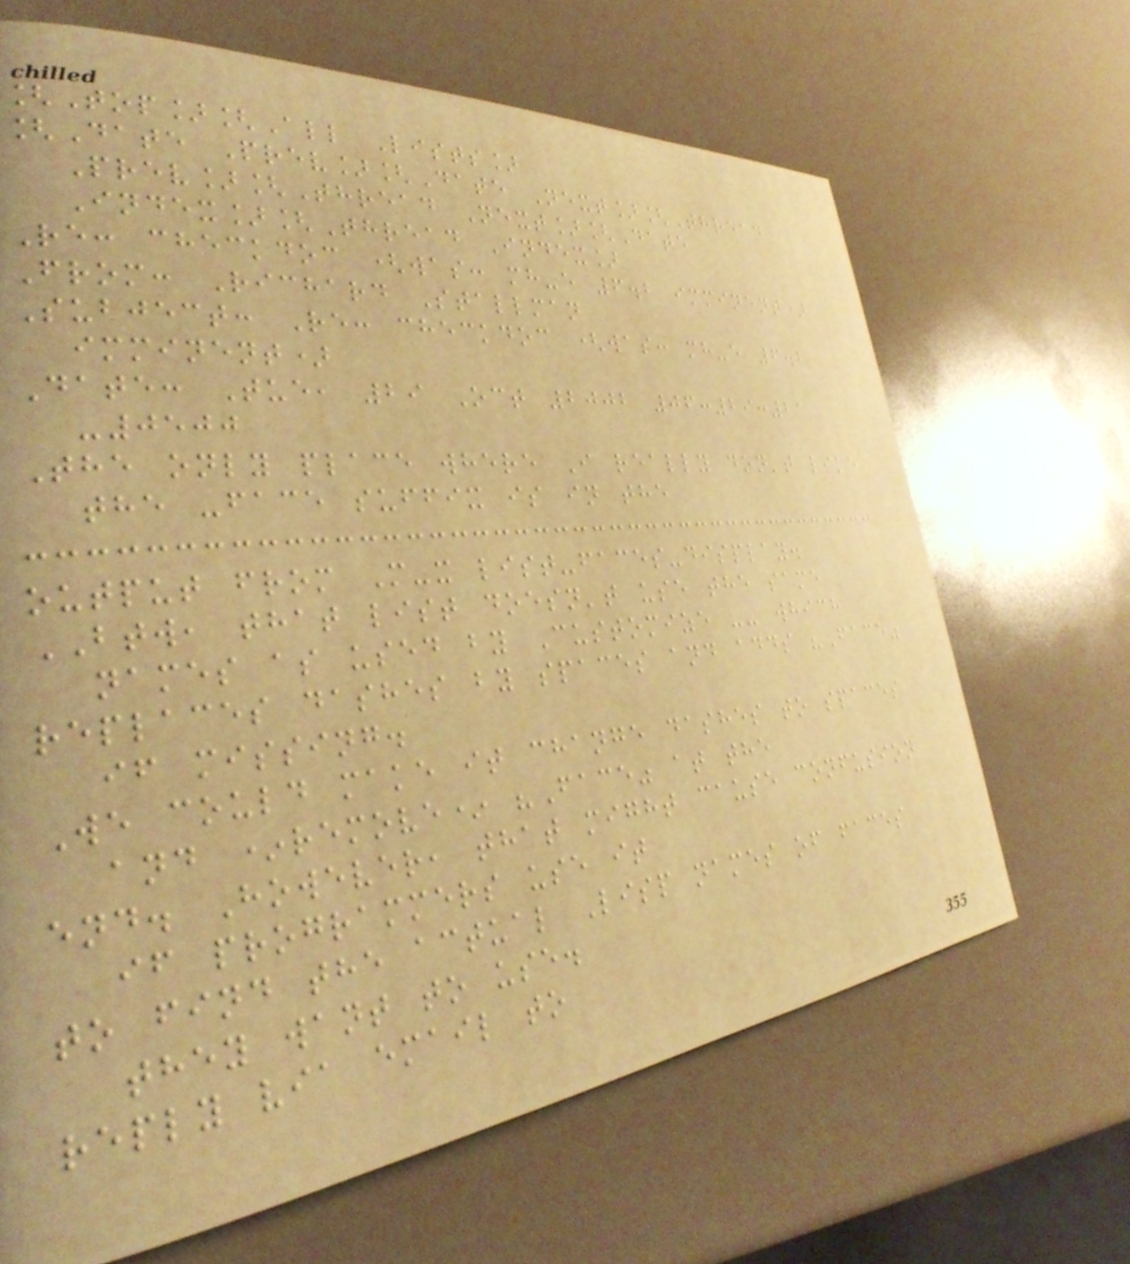[Top][All Lists]
[Date Prev][Date Next][Thread
Prev][Thread Next][Date
Index][Thread Index]
Re: checkdoc (was: mh-e 6.2 imminent)
From: Richard Stallman
Subject: Re: checkdoc (was: mh-e 6.2
imminent)
Date: Tue, 29 Oct 2002 06:29:21
-0500
The only place where I really don't like
the -face suffix is in the
output from M-x list-faces-display.
BTW, that list doesn't use the same
names as used by Customize -- which
replaces dashes by spaces and adds "Face"
if missing.
We could make it change dashes to spaces
and *remove* "Face" at the
end. However, that might cause confusion
if programmers use it
to find the actual Lisp names of faces
they want to use.
reply via email to
